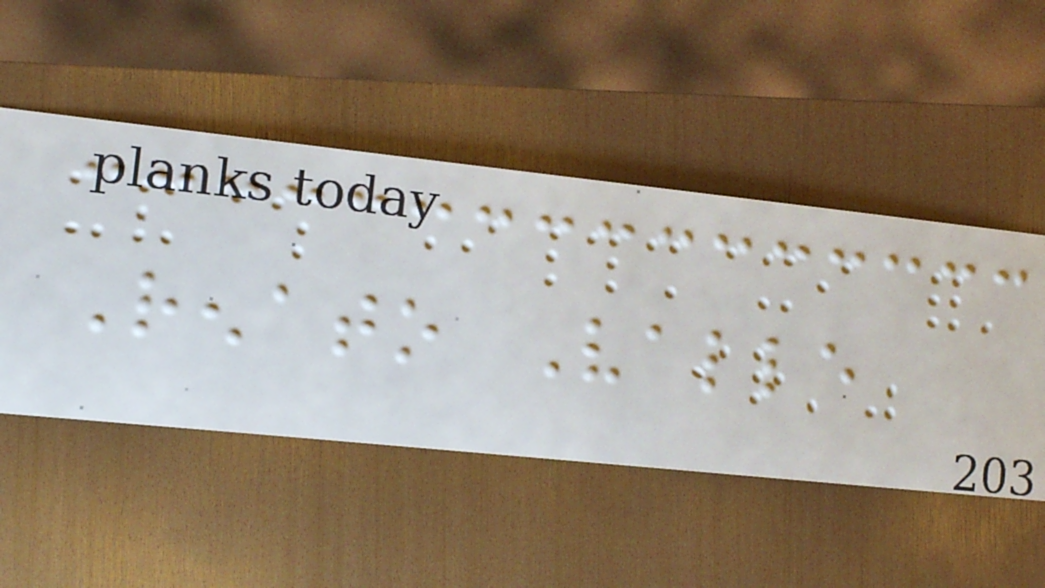Renato Valle
